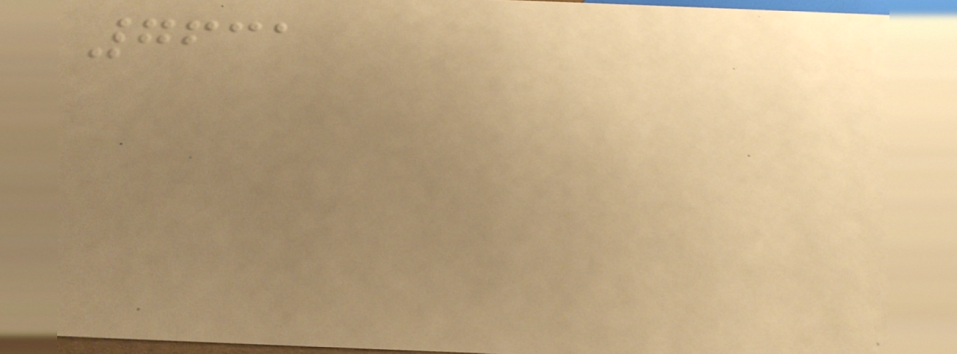7631
